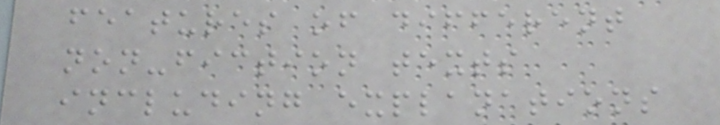features of different
non-fiction texts
including explanations
